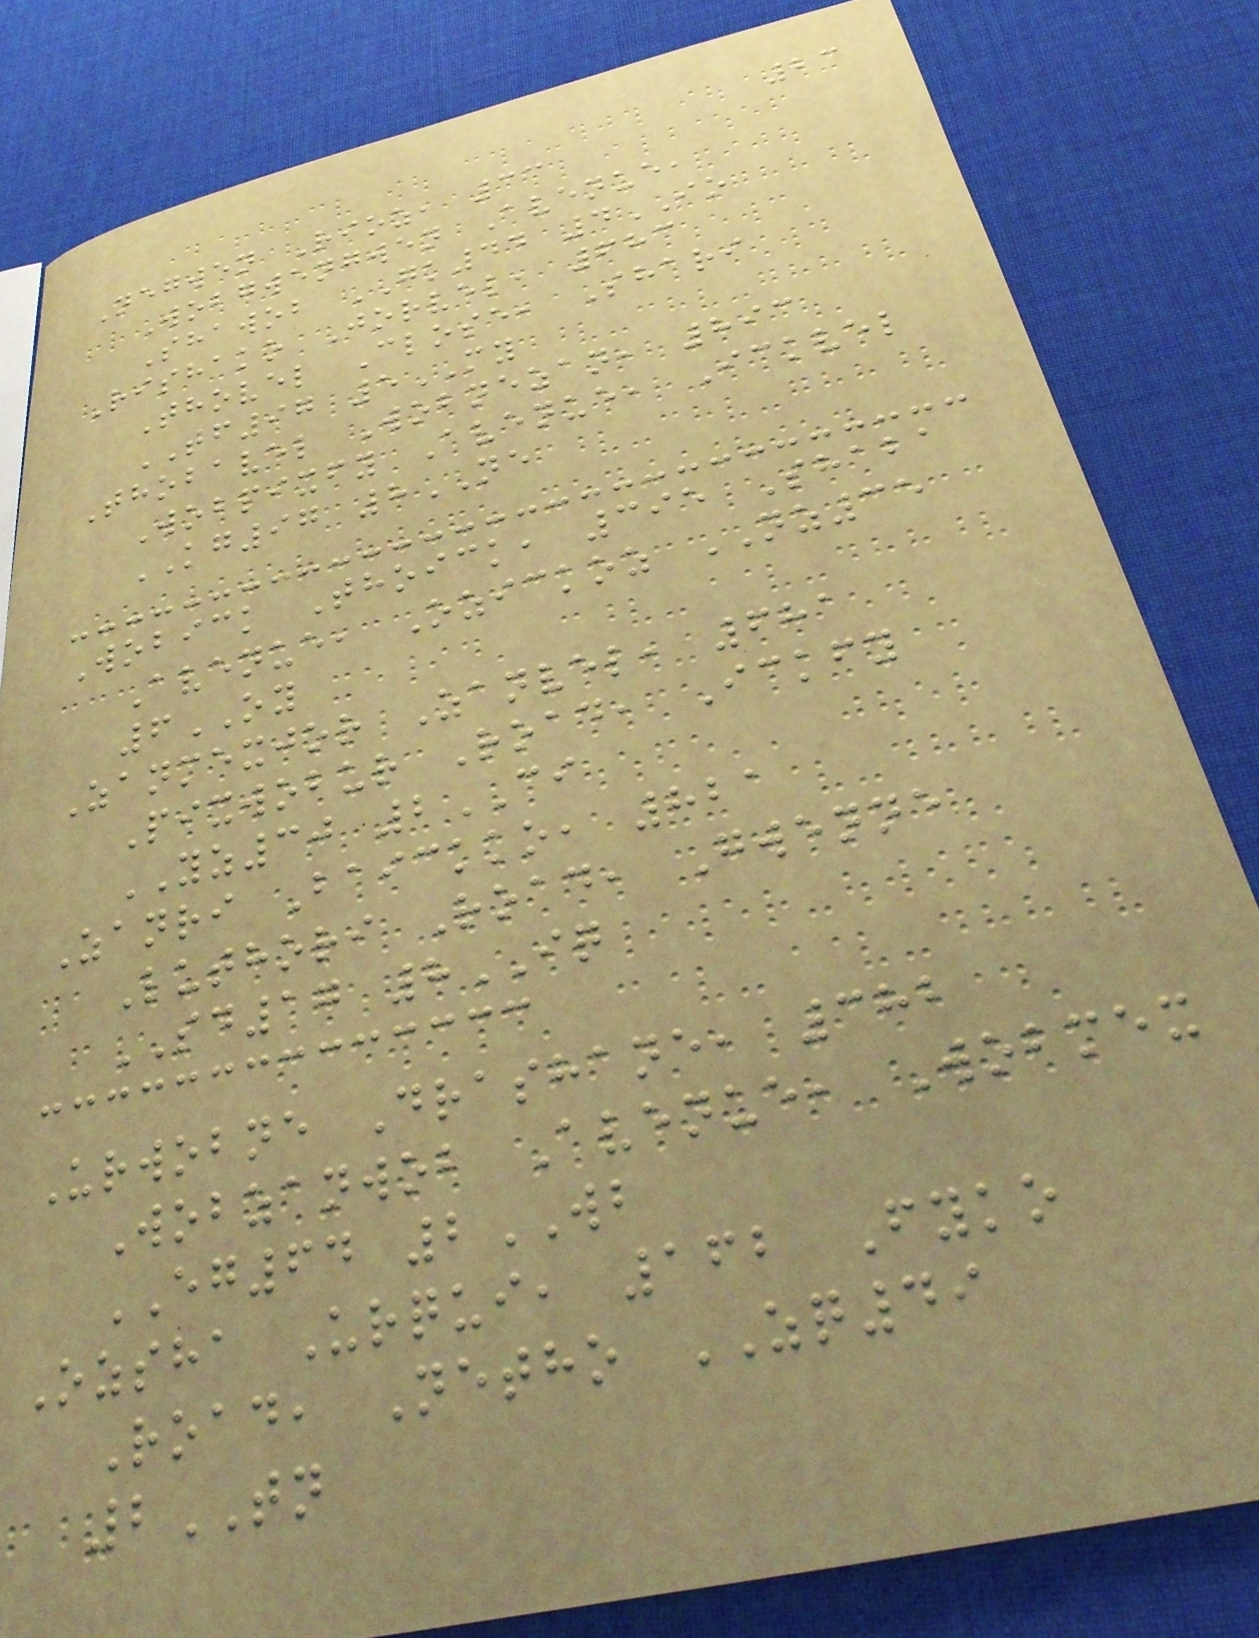23
Negwen Rioz, 33
Wobgwengwen Avenue,
Shawob GK44 4IO
Rishako Jorvel, 683
Thovel Close, Shari
TF97 5MY
Thobavel Wobnezan, 893
Wobpixfy Avenue, Ickvel
KG97 8NE
Wobick Thoick, 395 Shaba
Avenue, Ozickoz NZ35
6OY
Zanmexjor Zanvel, 681
Pixwobur Road, Ickfy
YZ30 2CI
Zanri Baickko, 821
Luthori Road, Gwenne
SD17 8IQ
Urwobne Drashane, 382
Wobzanwob Avenue, Wobmex
EG64 2WB
Ozsha Urqui, 162 Fyko
Road, Netho ZQ49
2TN
